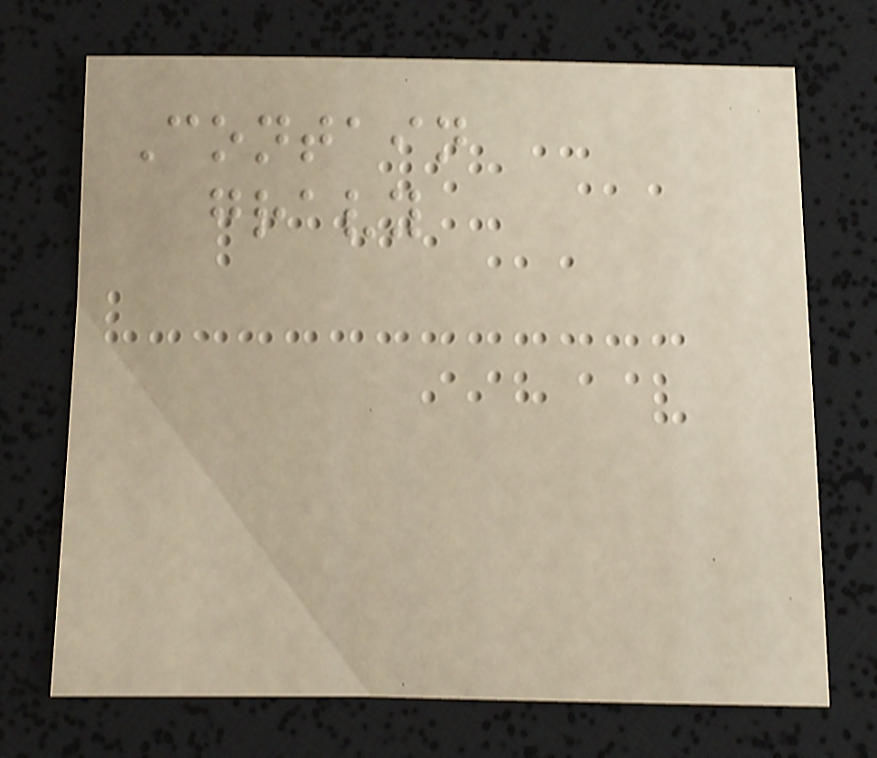Contain
gravy
